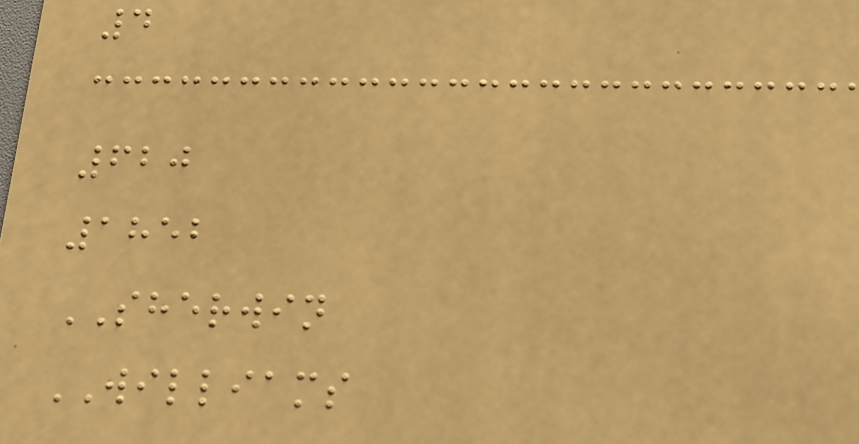4
620
1852
SHERWIN
WILLIAMS
